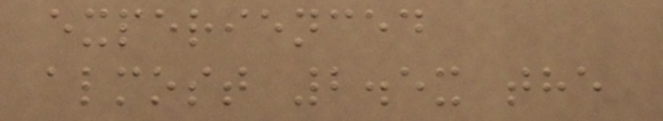experienced
almost 2.5x the
